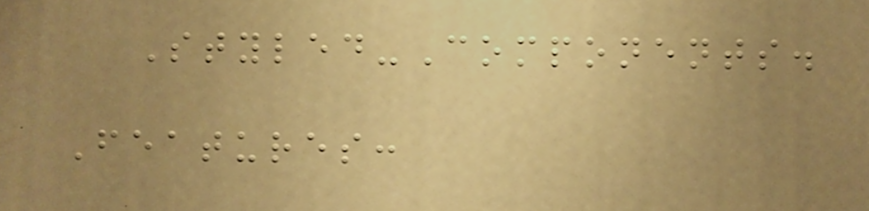Styled-Components.
Features:
